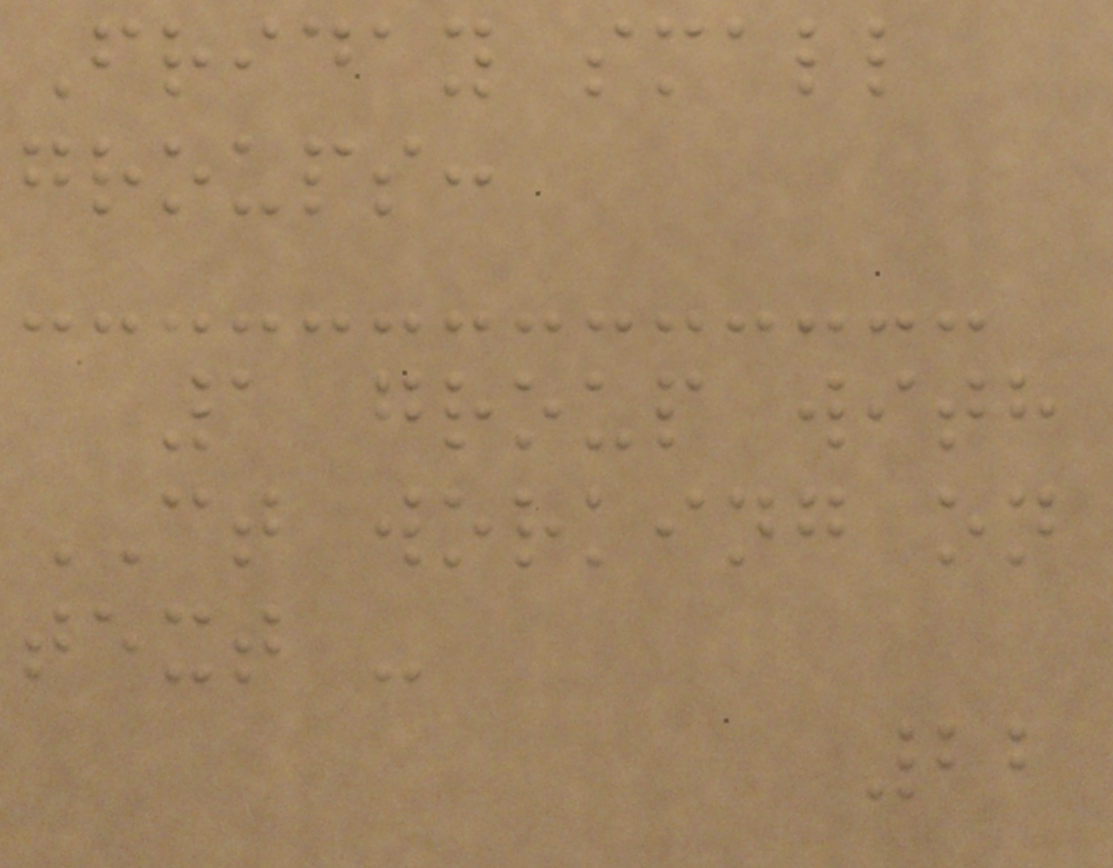Friday small
groups:
1 group with
CT working on
text -
22
